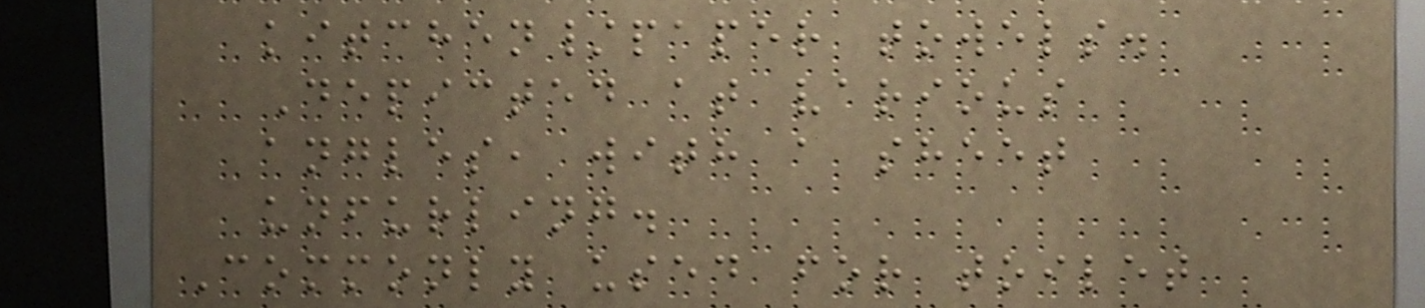kitchen/paper towels.
Depicted at various
angles, with a sheet
unfurling.
Commonly used for toilet
